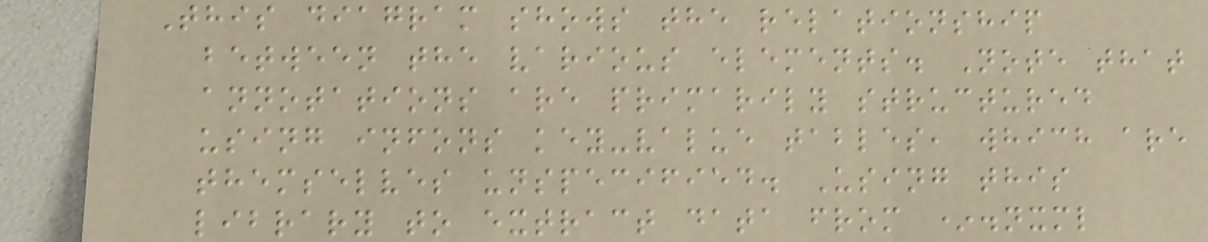This diagram shows the relationship
between the various elements. Note that
annotations are primarily structured
using infons key-value tables, which are
themselves unspecified. Using this
library to extract data from *.nxml
